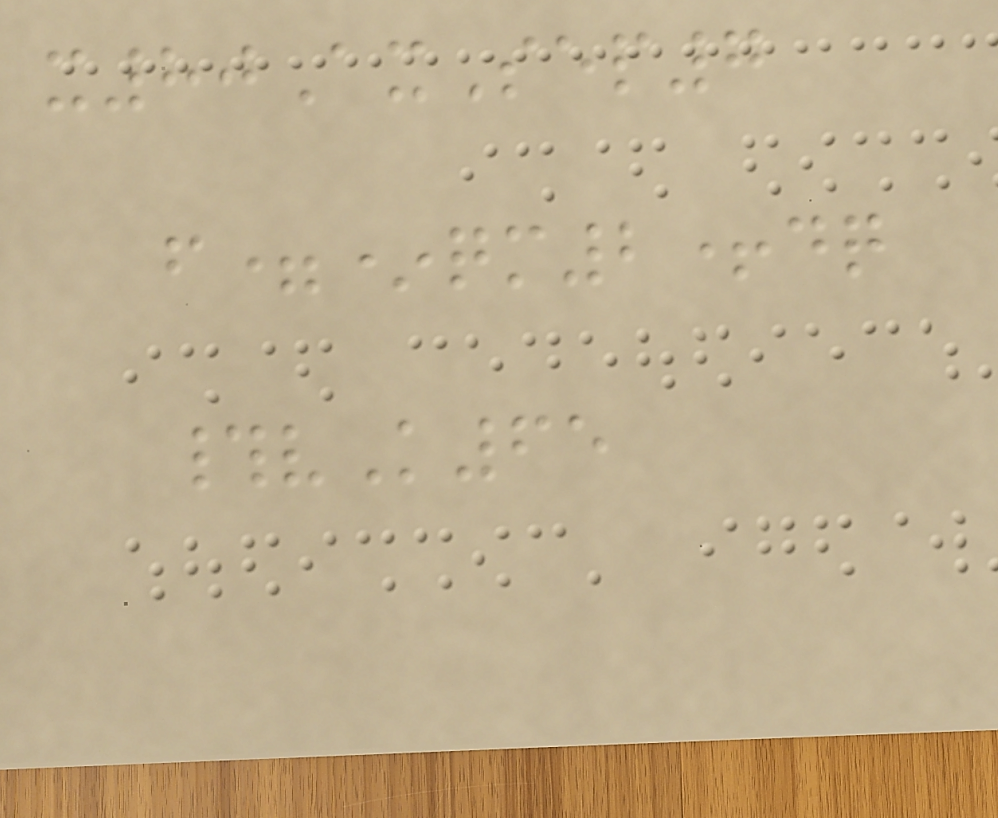x80AxSep7
f=*qm2+dq
#vK65
